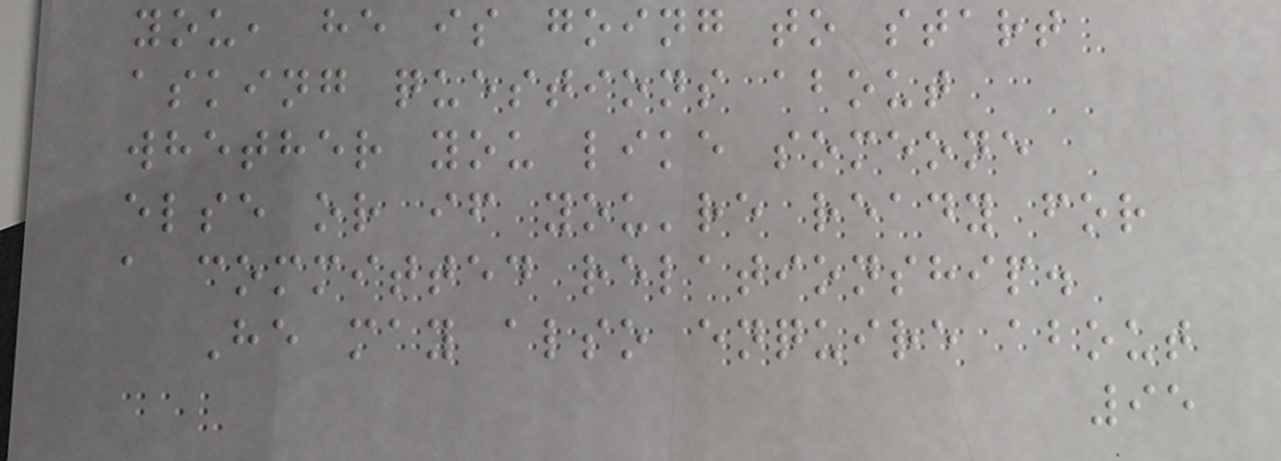you, he is going to start
asking questions about
whether you like someone
else or if you're ready for
a committed relationship.
He may also enquire about
95
